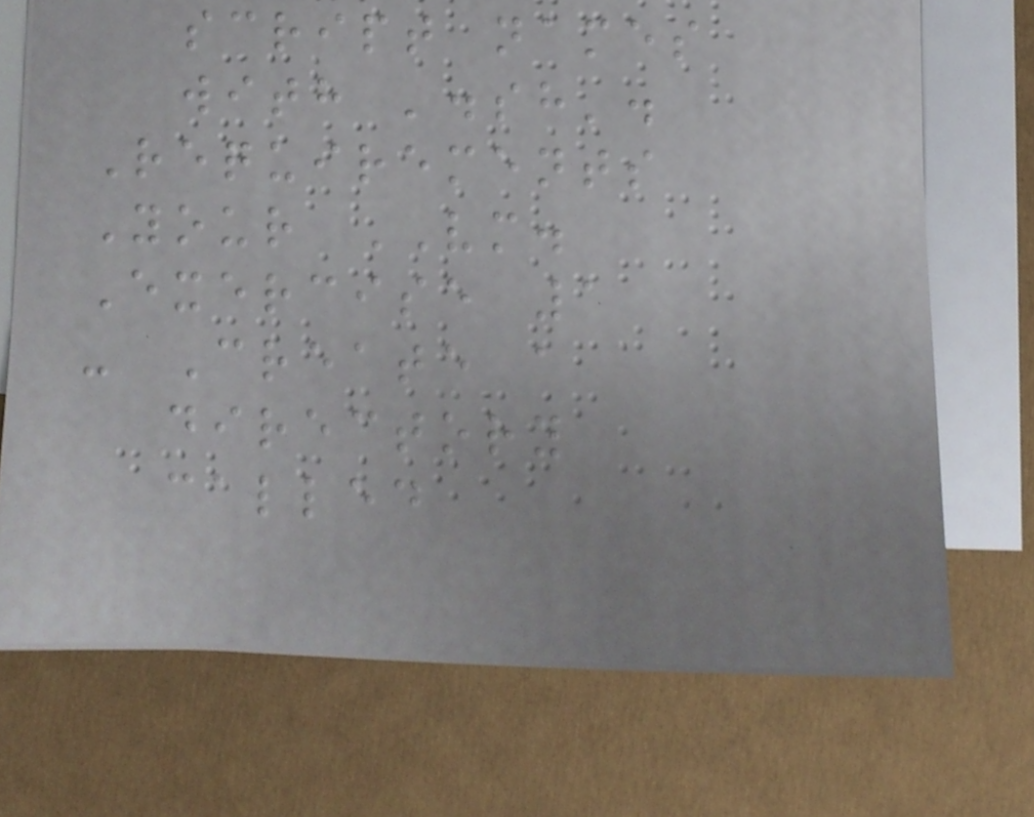script names
with '.sh'.
Requirements
Your VM.
Exercise 1
- Create a
directory
called
